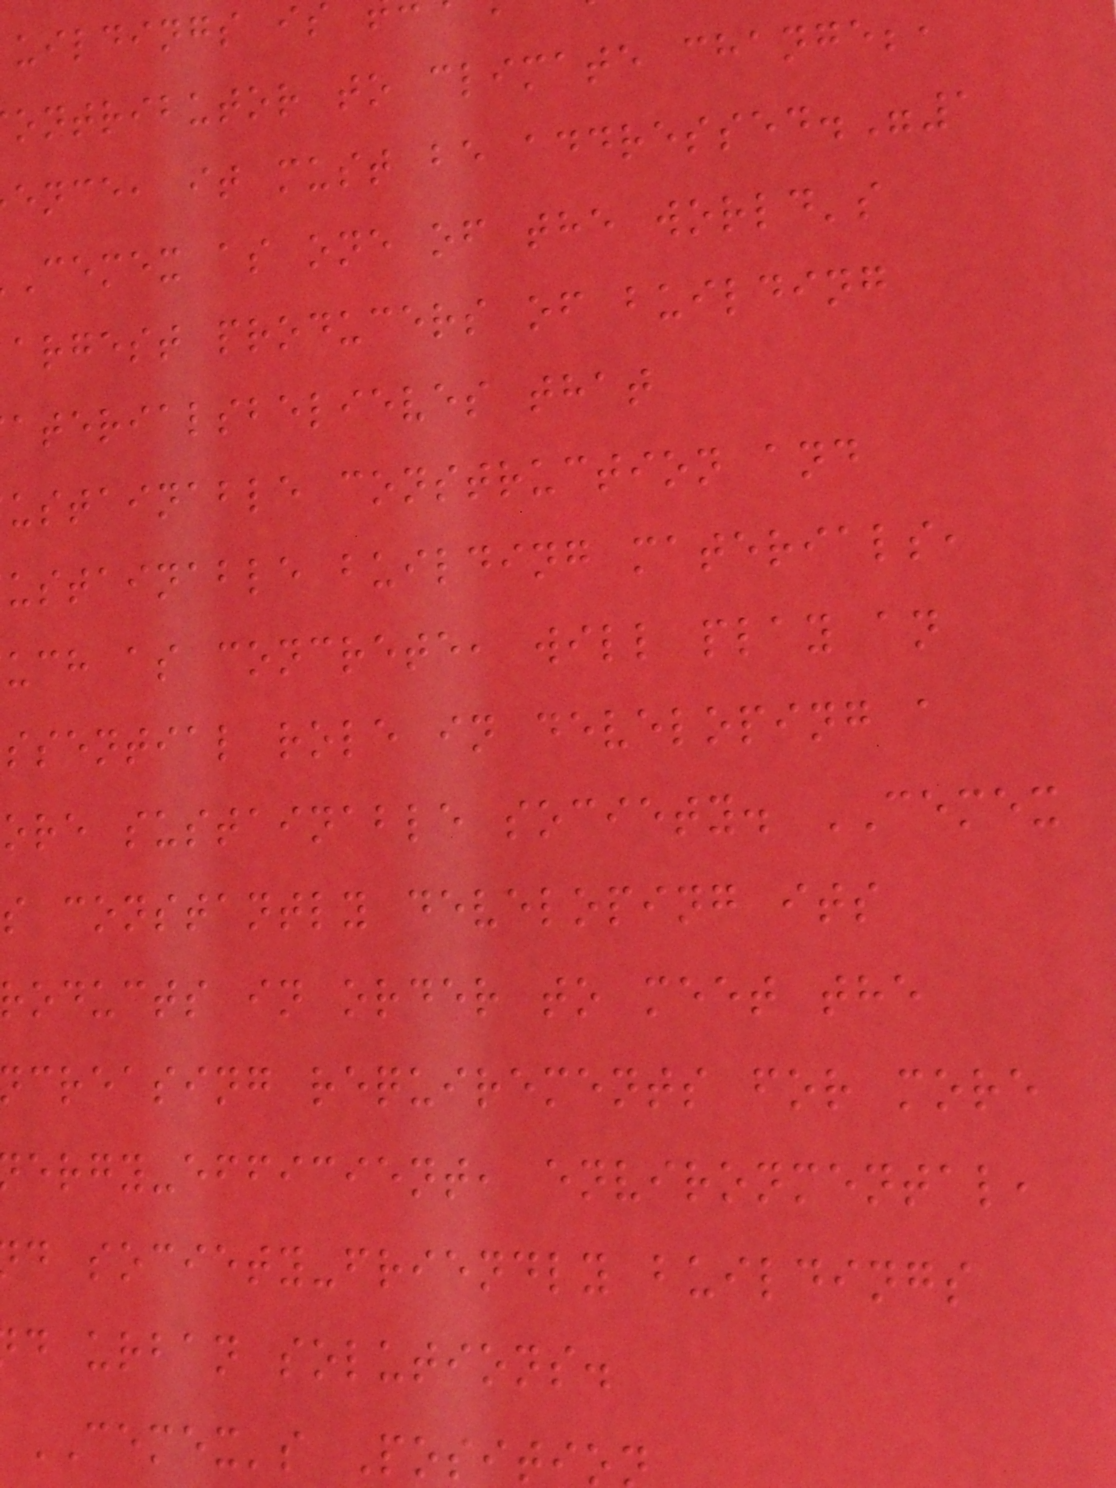uildings is
ontributor to climate change;,
ence, it must be addressed."1
cemex as one of the world's
argest producers of building
aterialsbelieves that
ustainable construction and
ustainable building materials,
uch as concrete, will play an
ssential role in developing a
ore sustainable society. CEMEX
s constantly developing its
roducts in order to meet the
creasing requirements for more
ergy-efficient, environmental,
d society-friendly buildings
d urban solutions.
CEMEX's Positio
